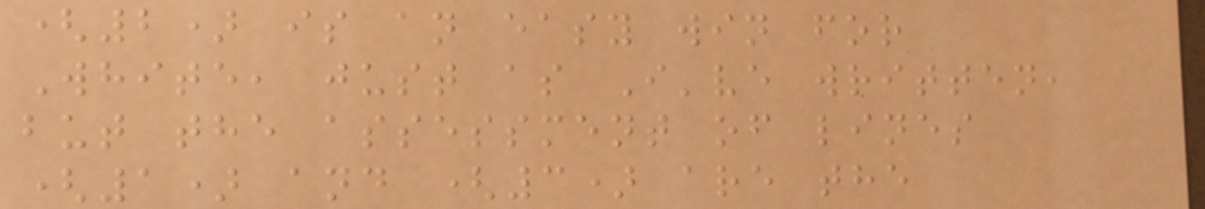(2) is an easy win for
White, just as I've written,
but the assessment of lines
(1) and (3) are the
